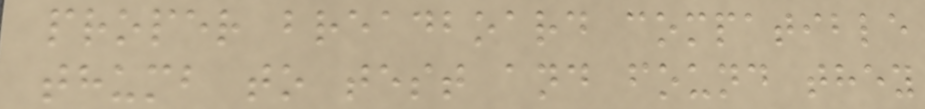proper breadboard compatible
thumb to test and found they
